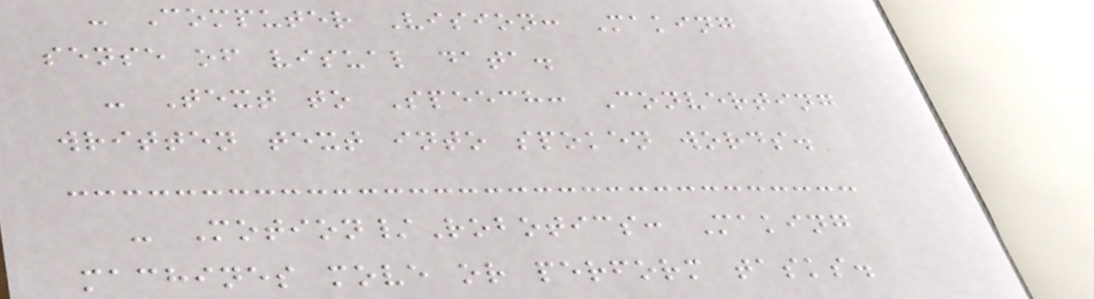- Computer Vision: Making
sense of visual data.
- Text to Speech: Converting
written text into spoken words.
- Motion/Robotics: Making
machines move or perform tasks.
